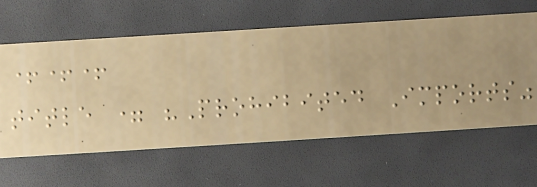+++
title = "Prohibited Imports"
